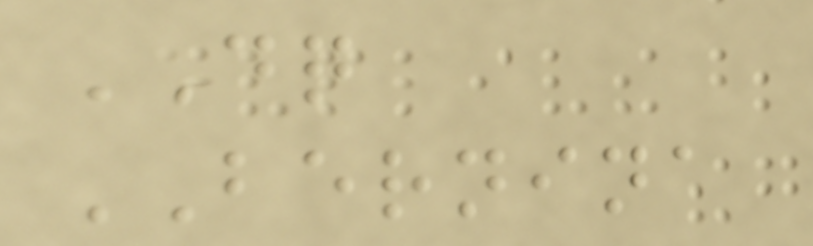DQ
BERNINA
